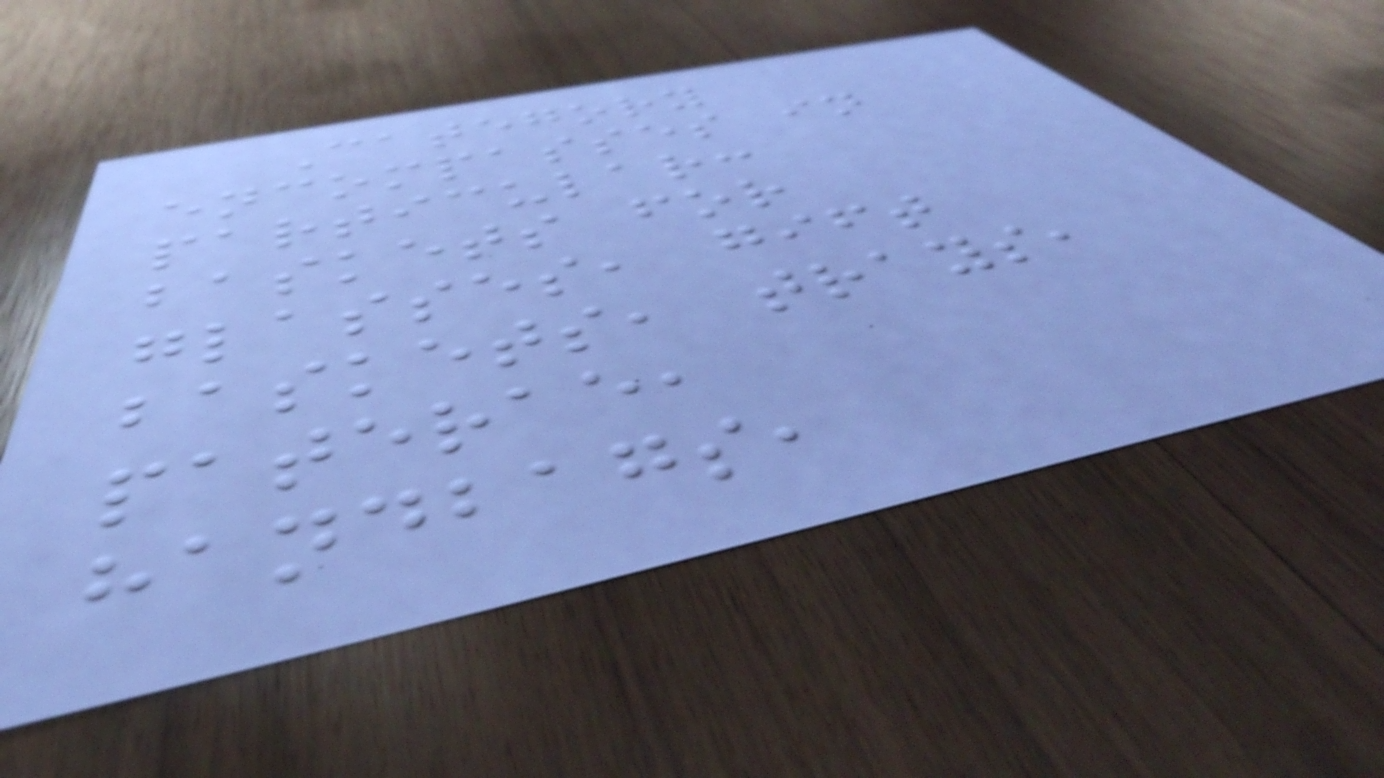Category
encompasses in
particular:
baskets for
glasses, gift
baskets, trays,
paterae,
handbags,
